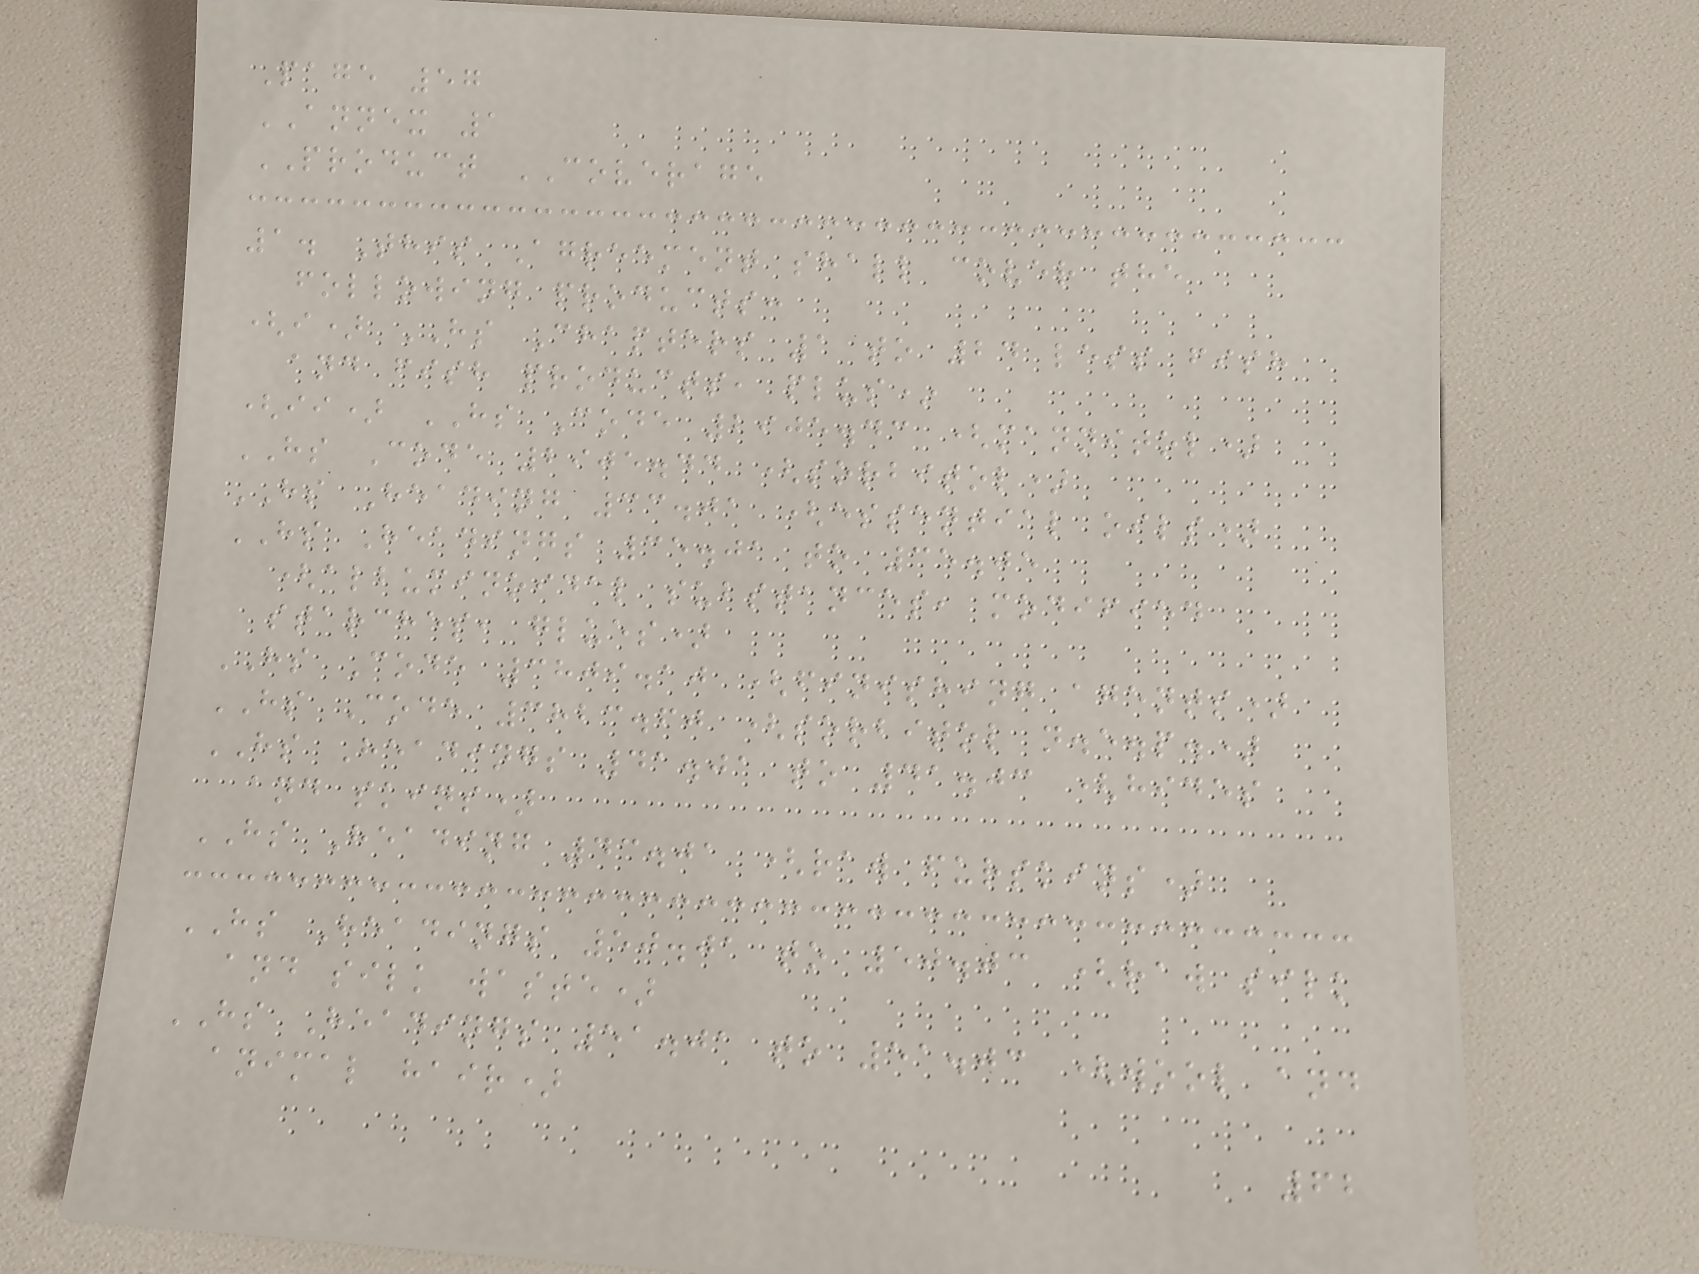Page 57
ANNEX 1
PRODUCT COVERAGE
1. This Agreement shall cover the
following products:
(i) HS Chapters 1 to 24 less fish
and fish products, plus*
(ii) HS Code 2905.43 (mannitol)
HS Code 2905.44 (sorbitol)
HS Heading 33.01 (essential oils)
HS Headings 35.01 to 35.05
(albuminoidal substances, modified
starches, glues)
HS Code 3809.10 (finishing agents)
HS Code 3823.60 (sorbitol n.e.p.)
HS Headings 41.01 to 41.03 (hides
and skins)
HS Heading 43.01 (raw furskins)
HS Headings 50.01 to 50.03 (raw silk
and silk waste)
HS Headings 51.01 to 51.03 (wool and
animal hair)
62
